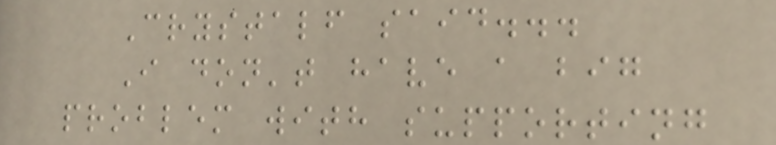Crystalf said...
I don't have a big
problem with supporting
